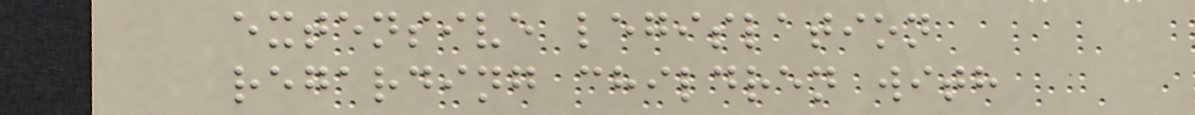extensive legislation
regarding children with
